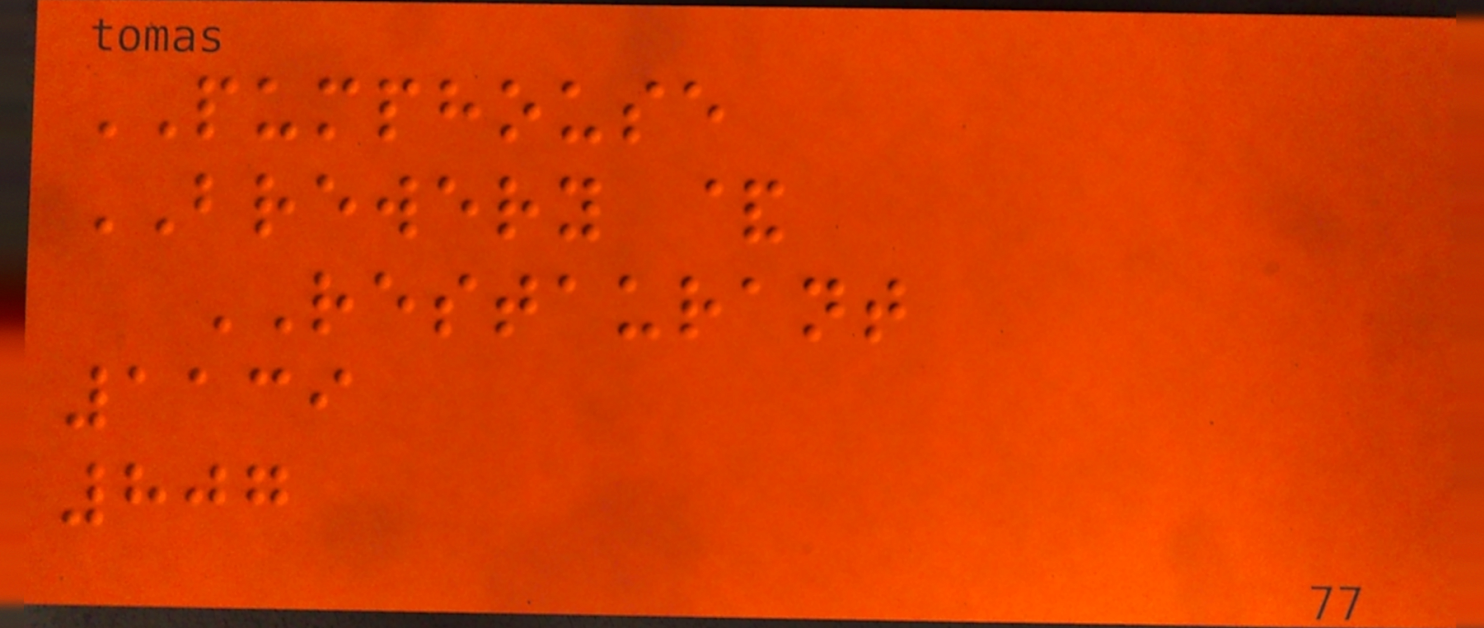PUMPHOUSE
BREWERY &
RESTAURANT
1139
807
